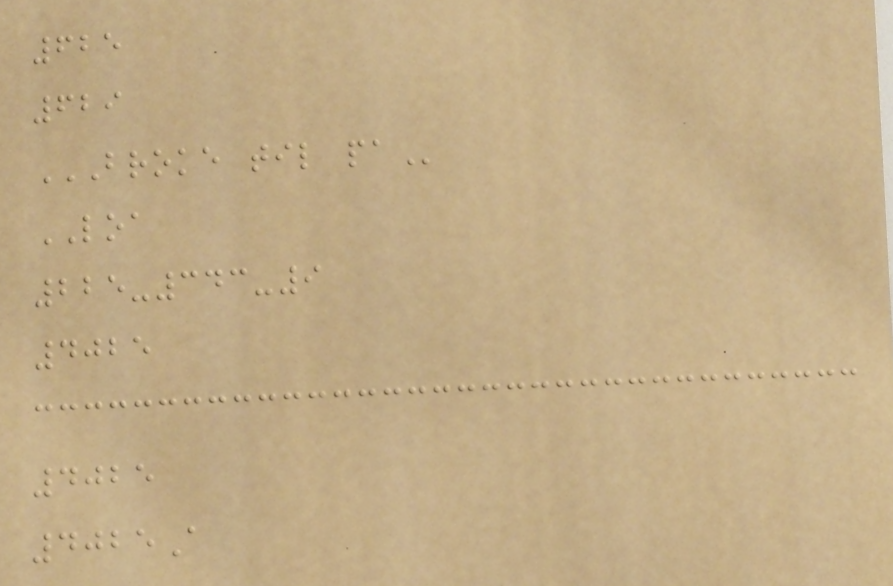625
629
BROKE TIL PA
LOA
225-343-9
4025
4025
4025A
